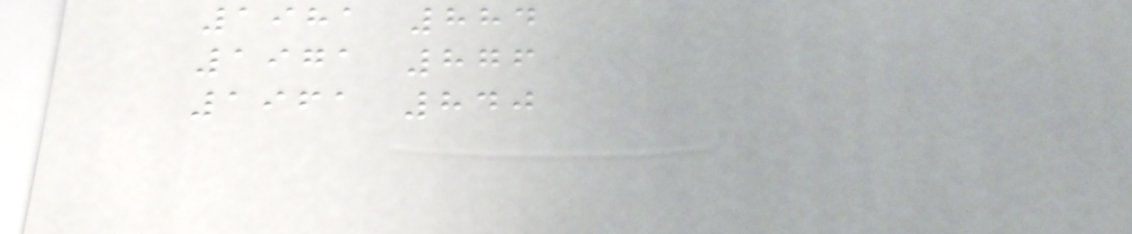1981 884
1971 876
1961 840
